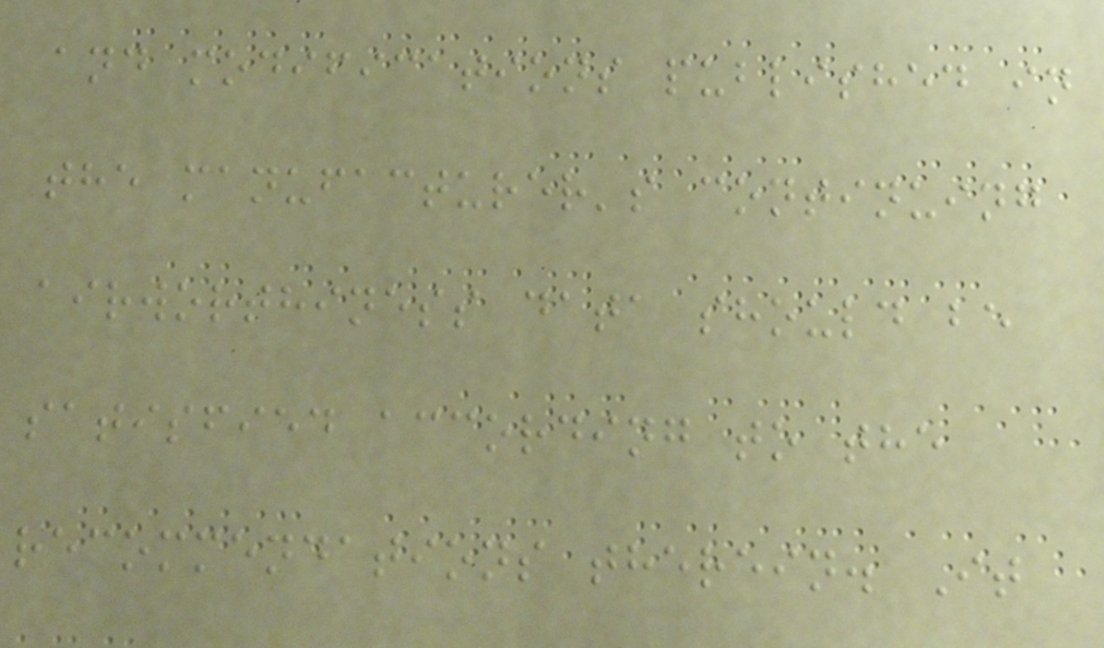and modifications published in
the manufacturer's continuing
airworthiness data should be
satisfied according to the
recommendations therein. It
